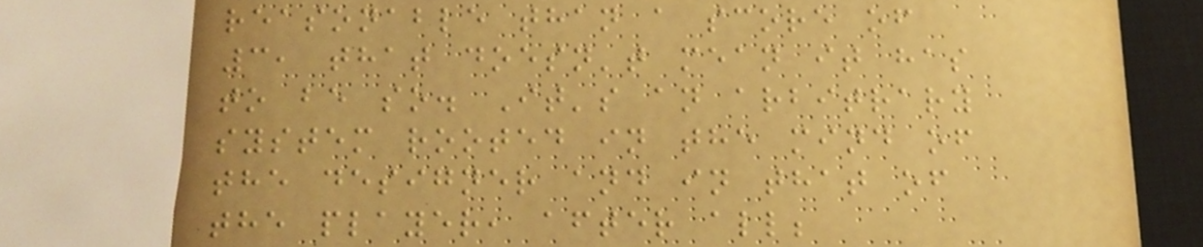reasonable than a score of
3, that doesn't mean it has
to be so. It's an arbitrary
system rooted in the mind of
the designer and in that of
the player, after all;
